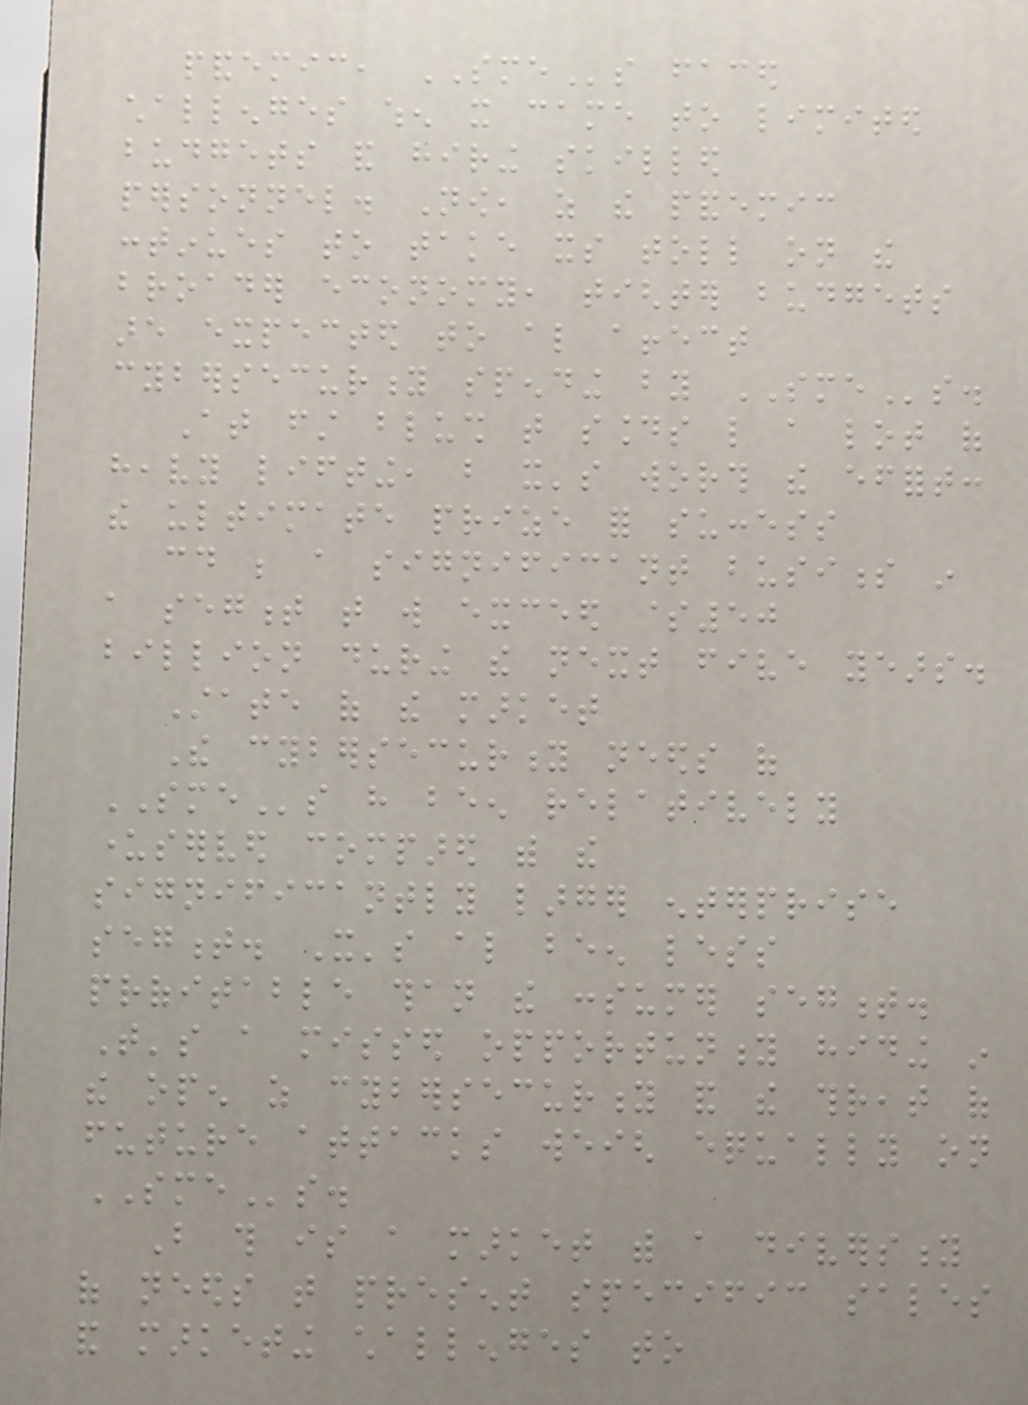pandemic, SMEs faced
challenges when it came to limited
budgets and hiring skilled
personnel. Now, as the pandemic
continues to take its toll on the
broader economy, tighter budgets
are expected to also affect
cybersecurity spending by SMEs.
At first blush that sounds like a lot of
heavy lifting, but it's worth the effort:
the ultimate prize for success
could be a significant business in
a segment that will exceed $50
billion during the next five years.
State of the market
The cybersecurity needs of
SMEs have been relatively
underserved compared with the
significantly larger enterprise
segment. It's also been less
profitable than the consumer segment.
That's a missed opportunity hiding in
the open as cybersecurity and the threat of
future attacks weigh equally on
SMEs.
But this is a market with a diversity
of needs that present specific sales
and marketing challenges to
